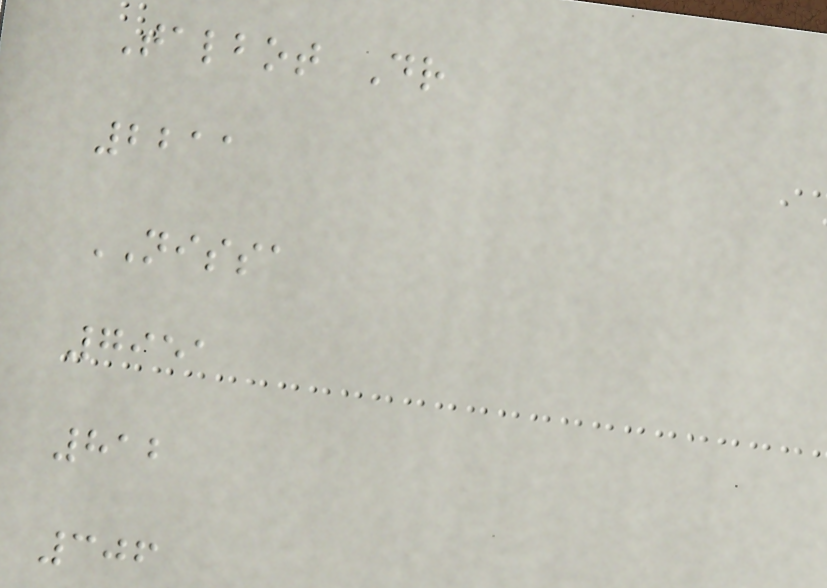Talbot Dr
2211
NISSA
7951
812
306
